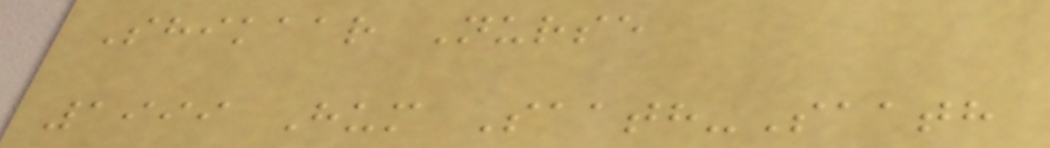Shikaar Nurse
1999 Hum Saath-Saath
